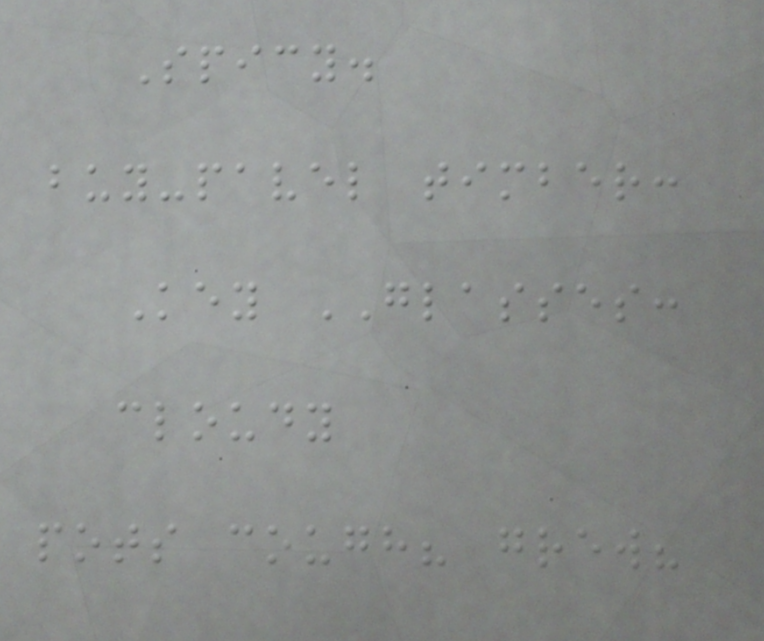Spicy.
buy-pavel timber:
Key GLASSES:
cloudy
pots cough? grew?
